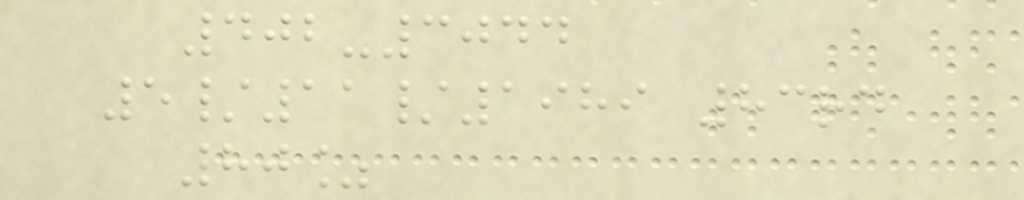402-3044
5/11/1989 83rd
80%
